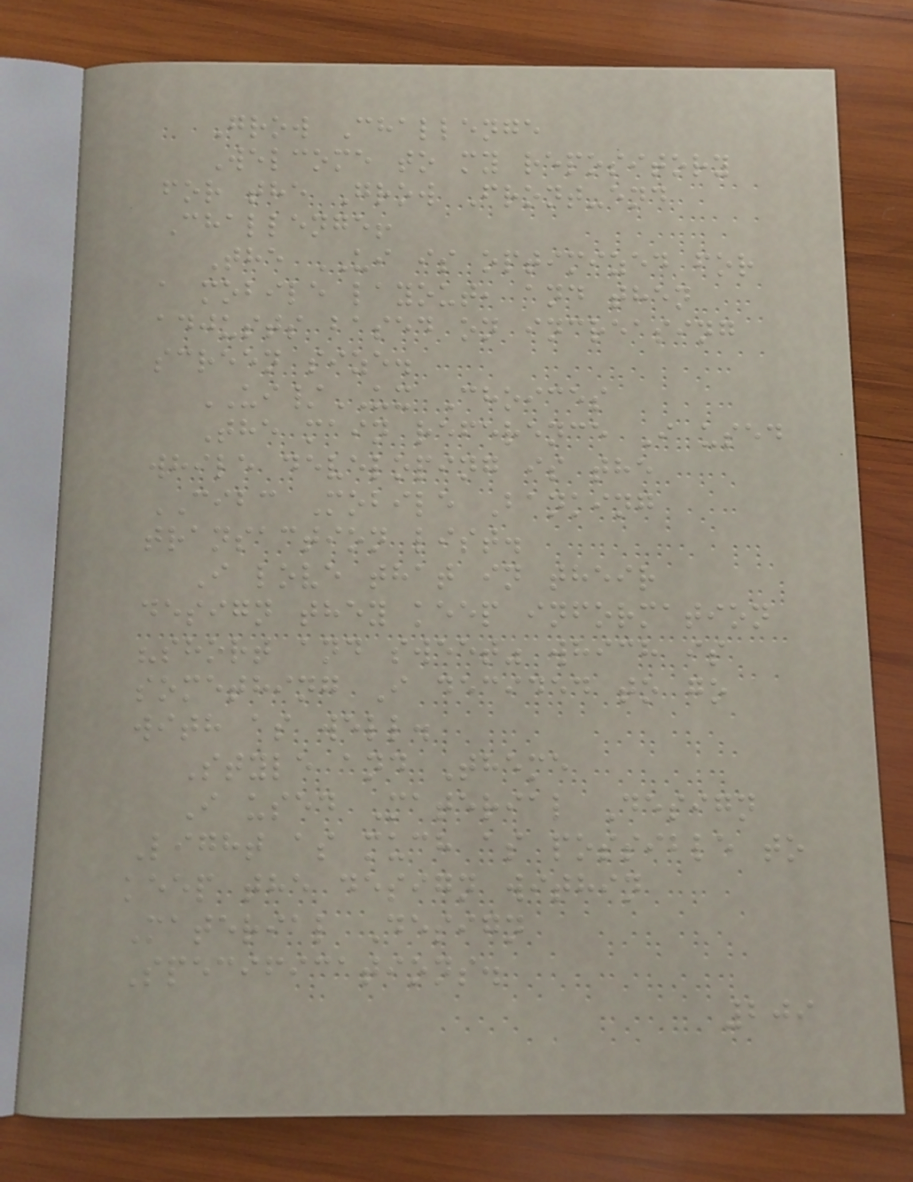Grow Challenge
Welcome to my repository
for the Grow Front-end
Challenge!
The UI is optimized for
a mobile layout, and then
adjusts based on increasing
screen size.
UI/UX Choices
The main reference I used
while developing is the
CIBC Mobile Banking
transaction list.
I love that in their
design they keep information
"short and sweet" which is
something I decided to go
with as well.
Style and Theme
I used Material Design
Light as much as possible to
keep the design within
Material Design
Specifications.
209
